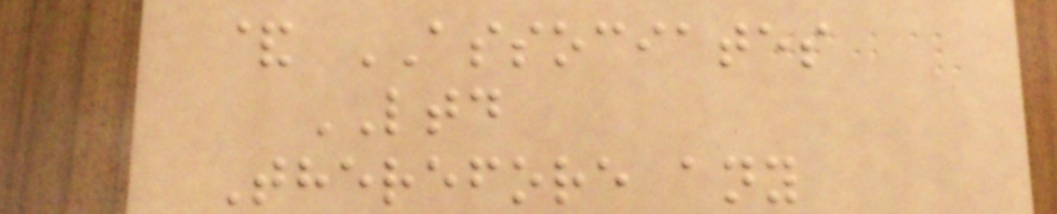& ASSOCIATES
LTD
Therefore any
